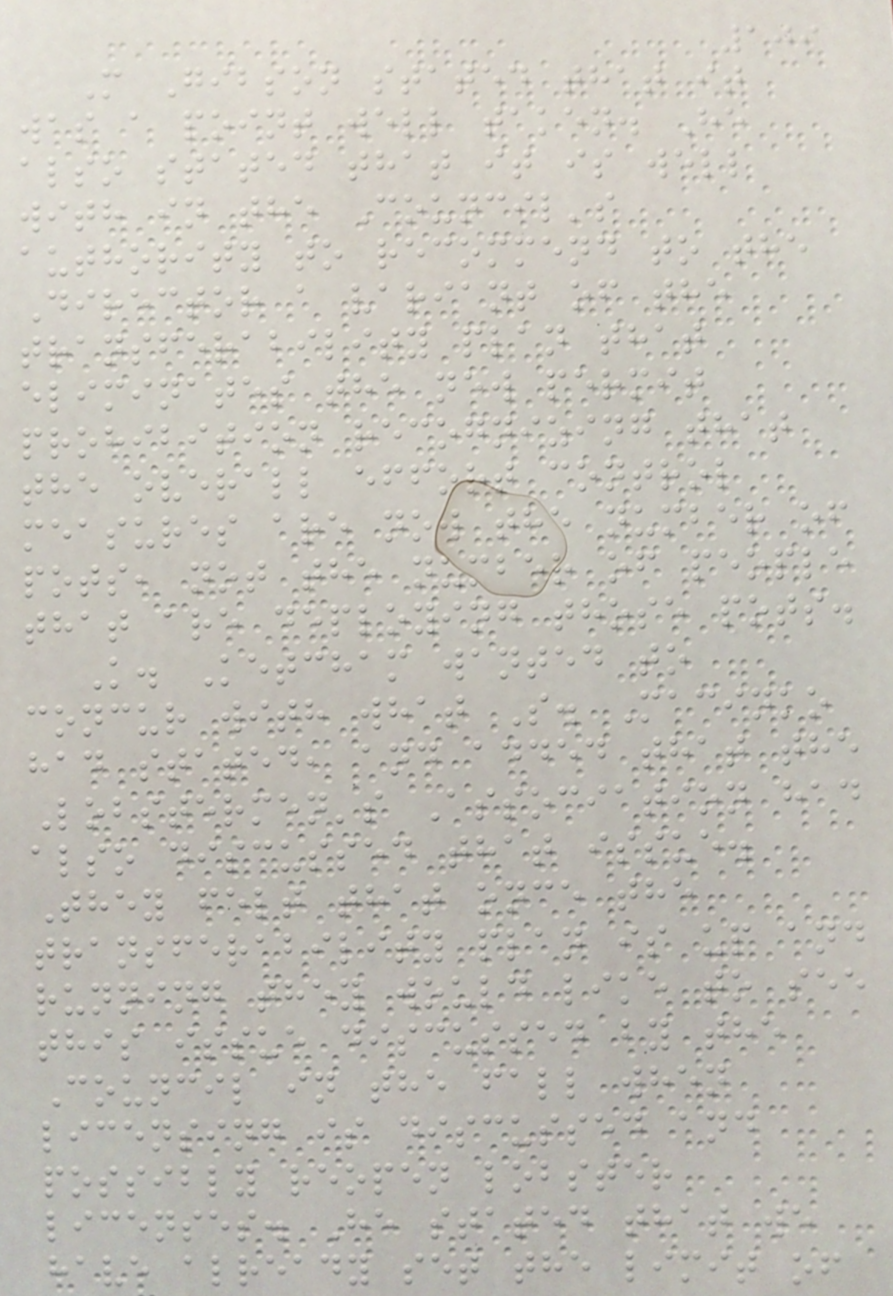109
M Gibson stated that it
was a point well taken. He
also stated that it is well
with in the Council's
authority to recommend to the
Director a variant of the
transferability plan that
eliminates the new permit
prohibition recognizing that
the overall effort control
measures are now the number of
pots, not the number of people
that are deploying those pots.
K. Ketcham wanted to
concur with what S. Macinko
had stated, and added that the
Lobstermen's Association had
also discussed that issue.
They felt that once the
transferability plan is up and
running they would like to see
this issue discussed by the
Council in the fall when
licensing is discussed and
possibly reopen lobster
licenses. He stated that we
have already set the limit of
